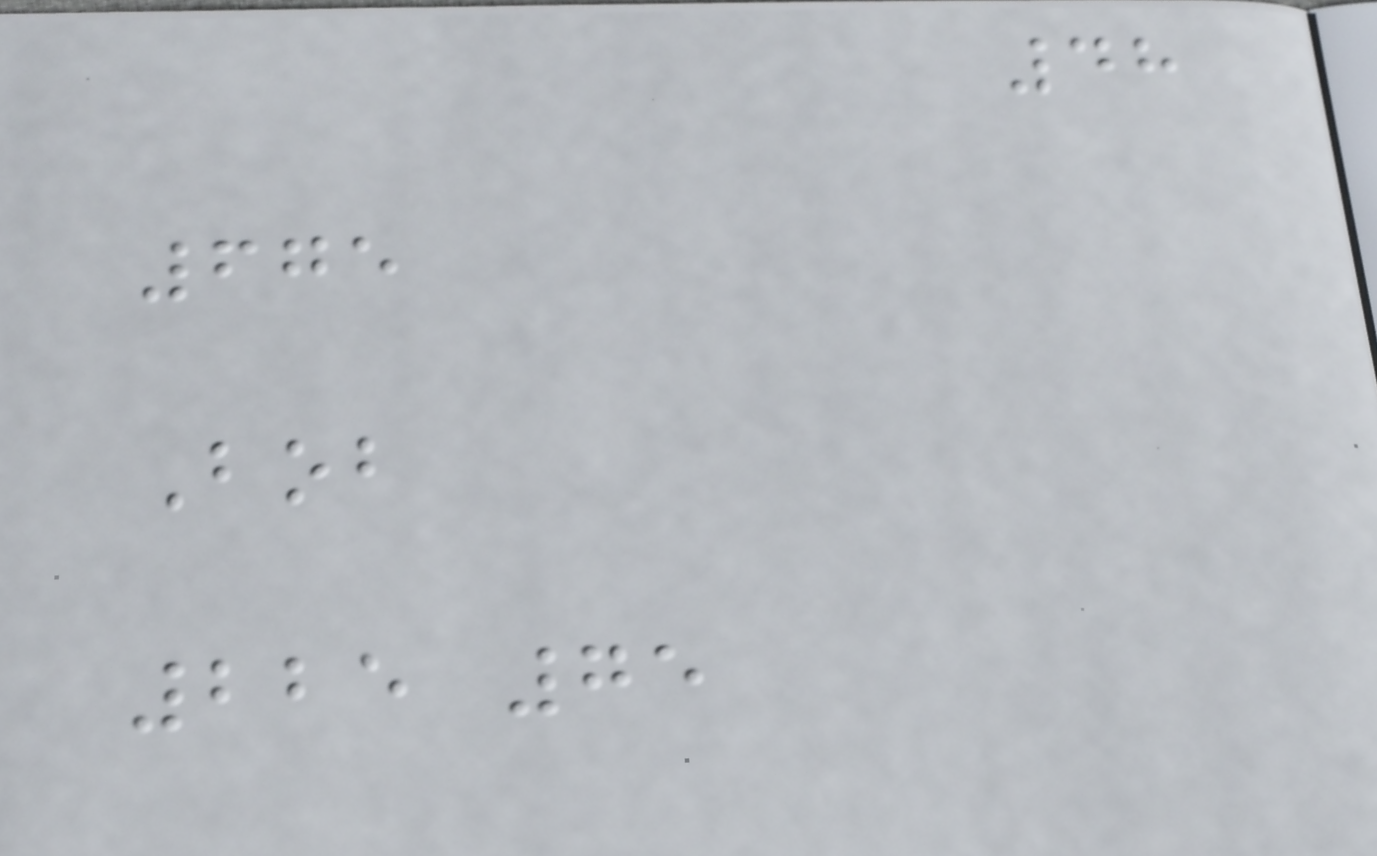48
675
Bob
225 75
